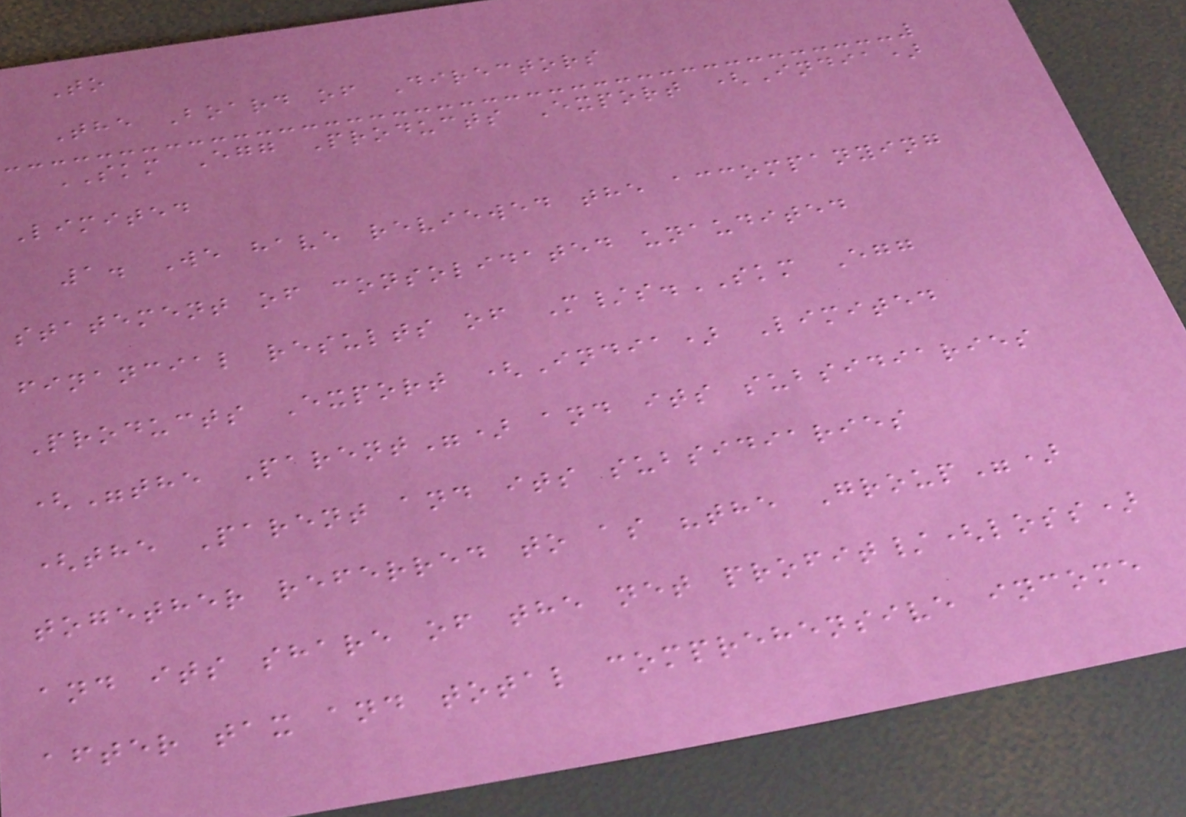To
The Board of Directors
SKM Egg Products Export (India)
Limited
1. We have reviewed the accompanying
statement of consolidated unaudited
financial results of M/s.SKM Egg
Products Export (India) Limited
("the Parent") and its subsidiaries
(the Parent and its subsidiaries
together referred to as "the Group")
and its share of the net profit/(loss)
after tax and total comprehensive income
